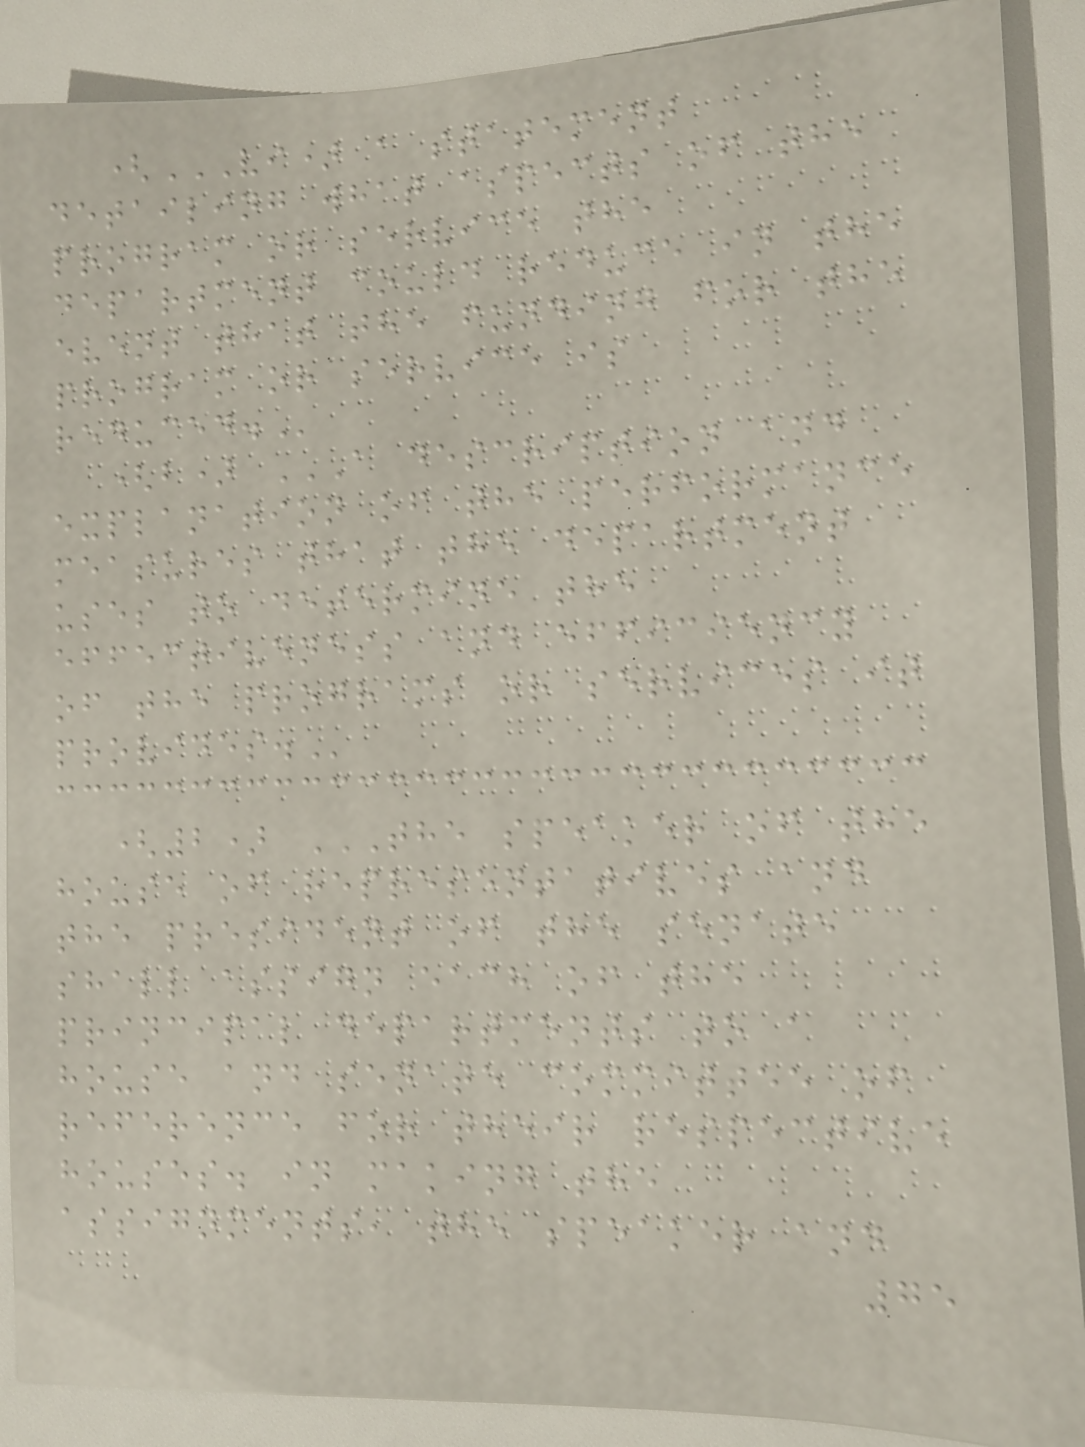(VI) A STATEMENT
DETAILING WHAT ASPECTS OF THE
PROGRAM OR SERVICE THE
DEPARTMENT COULD REDUCE IN THE
EVENT THAT THE FUNDING FOR THE
PROGRAM OR SERVICE IS
REDUCED.
(b) A DESCRIPTION AND
EXPLANATION OF THE PERFORMANCE
MEASURES THAT THE DEPARTMENT
USES TO DETERMINE THE
EFFECTIVENESS AND EFFICIENCY
OF THE PROGRAMS OR SERVICES IT
PROVIDES.
(2) THE SPEAKER OF THE
HOUSE OF REPRESENTATIVES AND
THE PRESIDENT OF THE SENATE
SHALL ASSIGN EACH OF THE
PRINCIPAL DEPARTMENTS TO A
HOUSE AND SENATE COMMITTEE OF
REFERENCE FOR THEIR RESPECTIVE
HOUSES. IN MAKING THE
ASSIGNMENTS, THE SPEAKER AND
75
